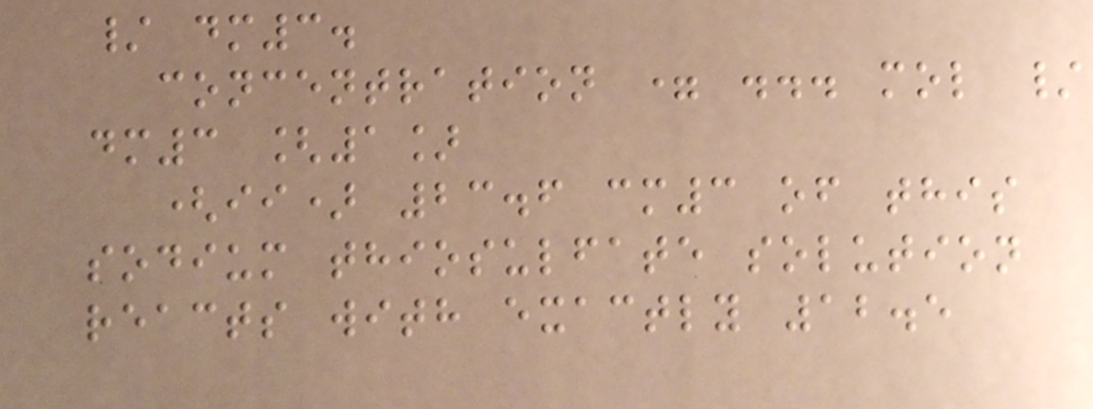/ dm3.
concentration = ... mol /
dm3 [1]
(ii) 23.6 cm3 of this
sodium thiosulfate solution
reacts with exactly 12.5
